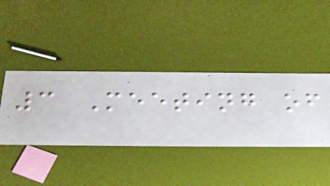3 Meeting of
